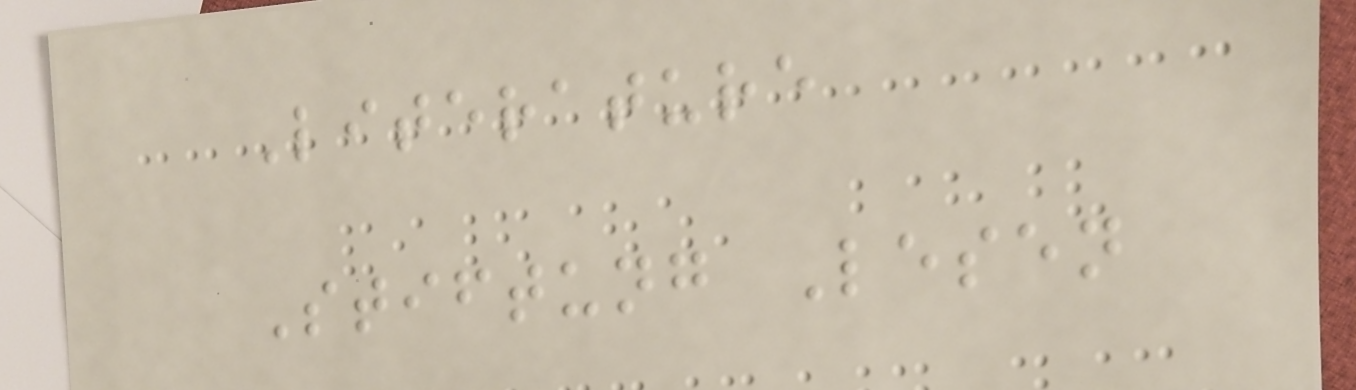Literature
Stiftung Lesen
